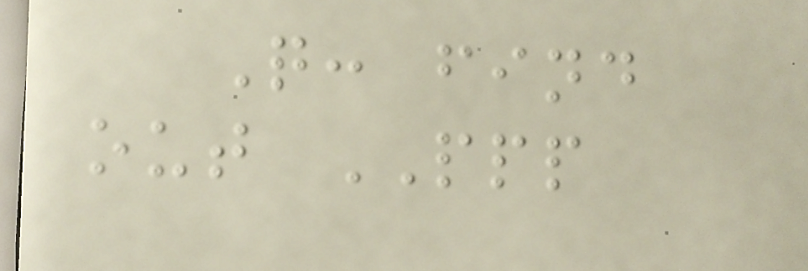Q: find
out PPP
